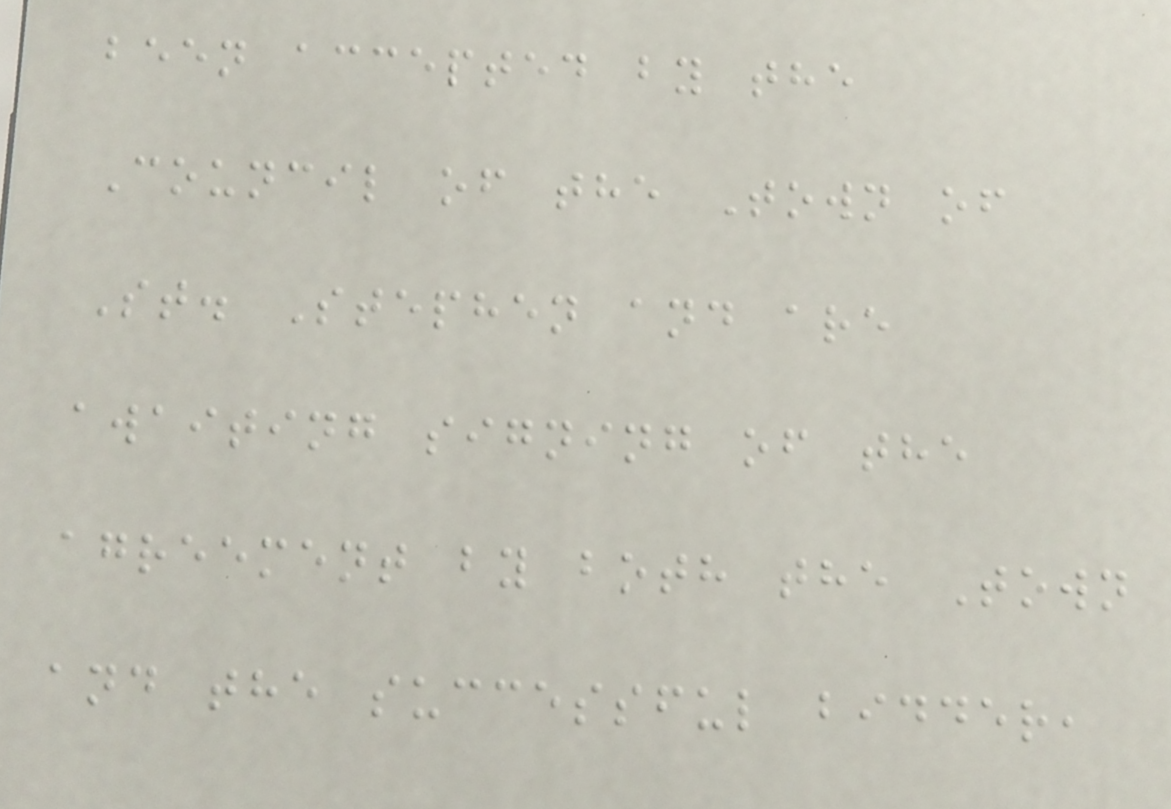been accepted by the
Council of the Town of
St. Stephen and are
awaiting signing of the
agreement by both the Town
and the successful bidder,
